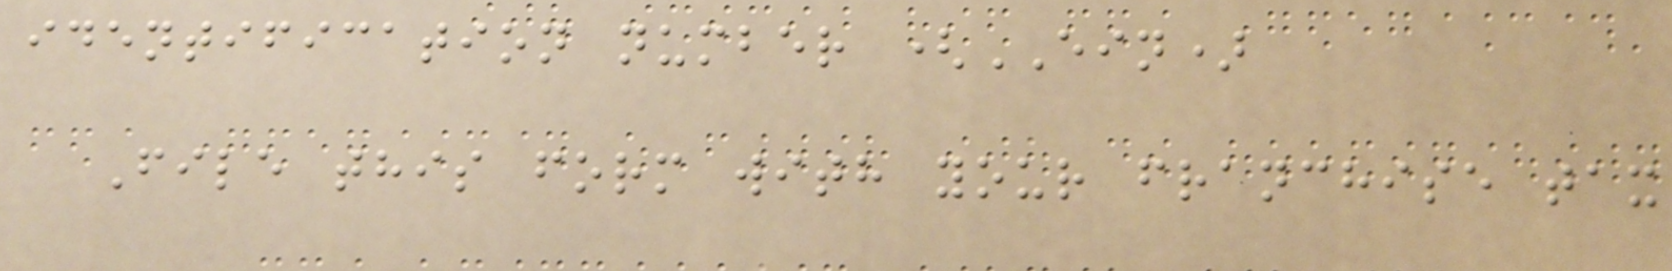identification number (EIN)
File this form with your franchise tax
